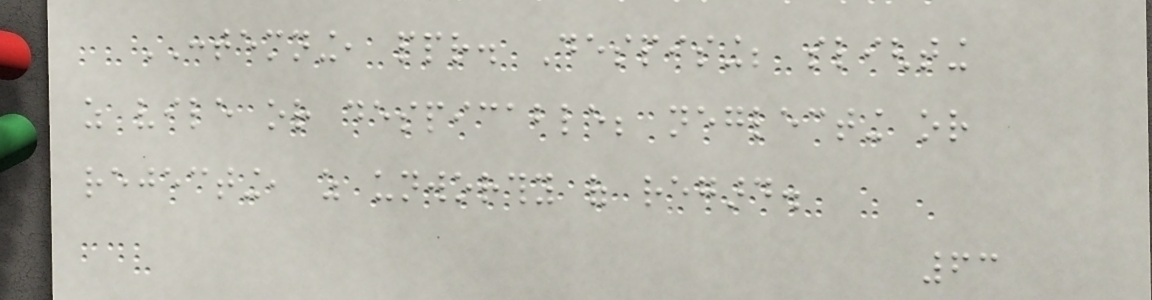CONTEMNING, ppr. Despising; slighting
as vile or despicable; neglecting or
rejecting, as unworthy of regard.
63
